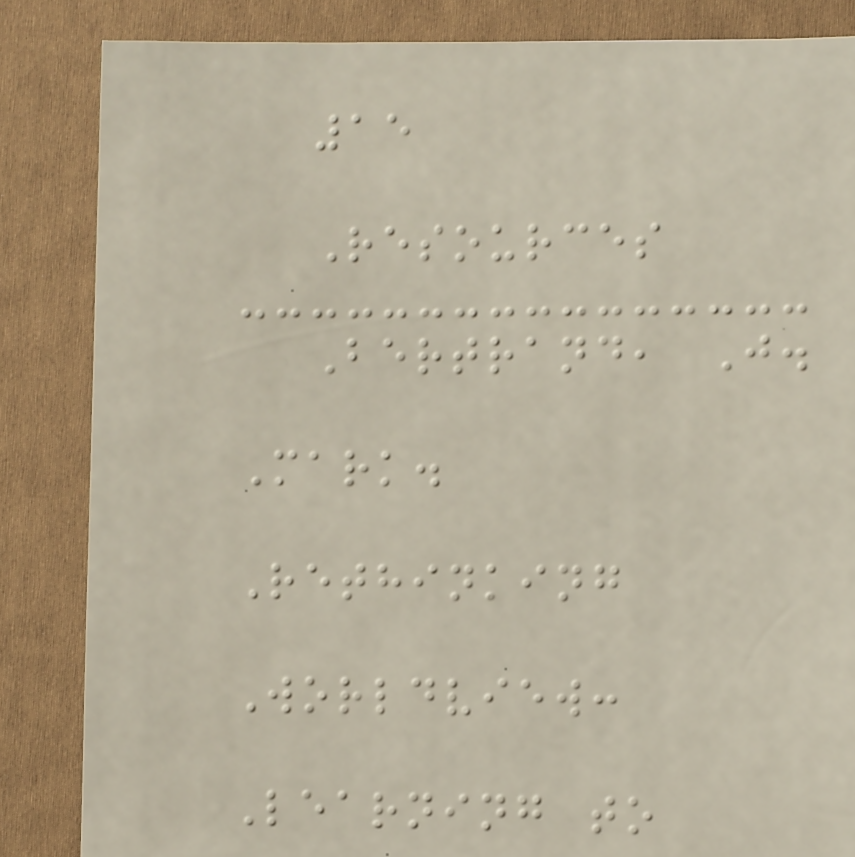15
Resources
Bertrand, J.
Mark.
Rethinking
Worldview:
Learning to
